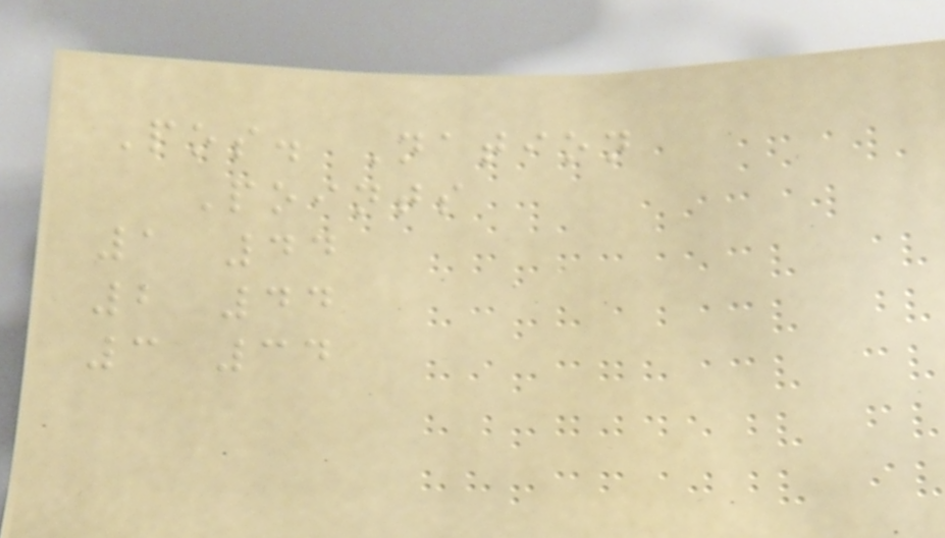Pos. Nation
Points
1 44
2 44
3 34
